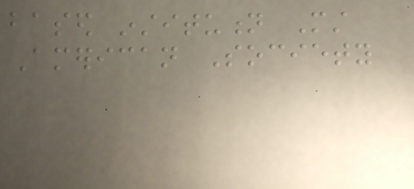based institution Must
American Society
